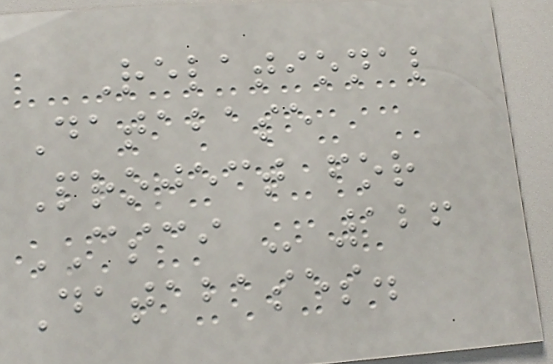Relational
Database
Project for
CSCI - 126
Databases.
